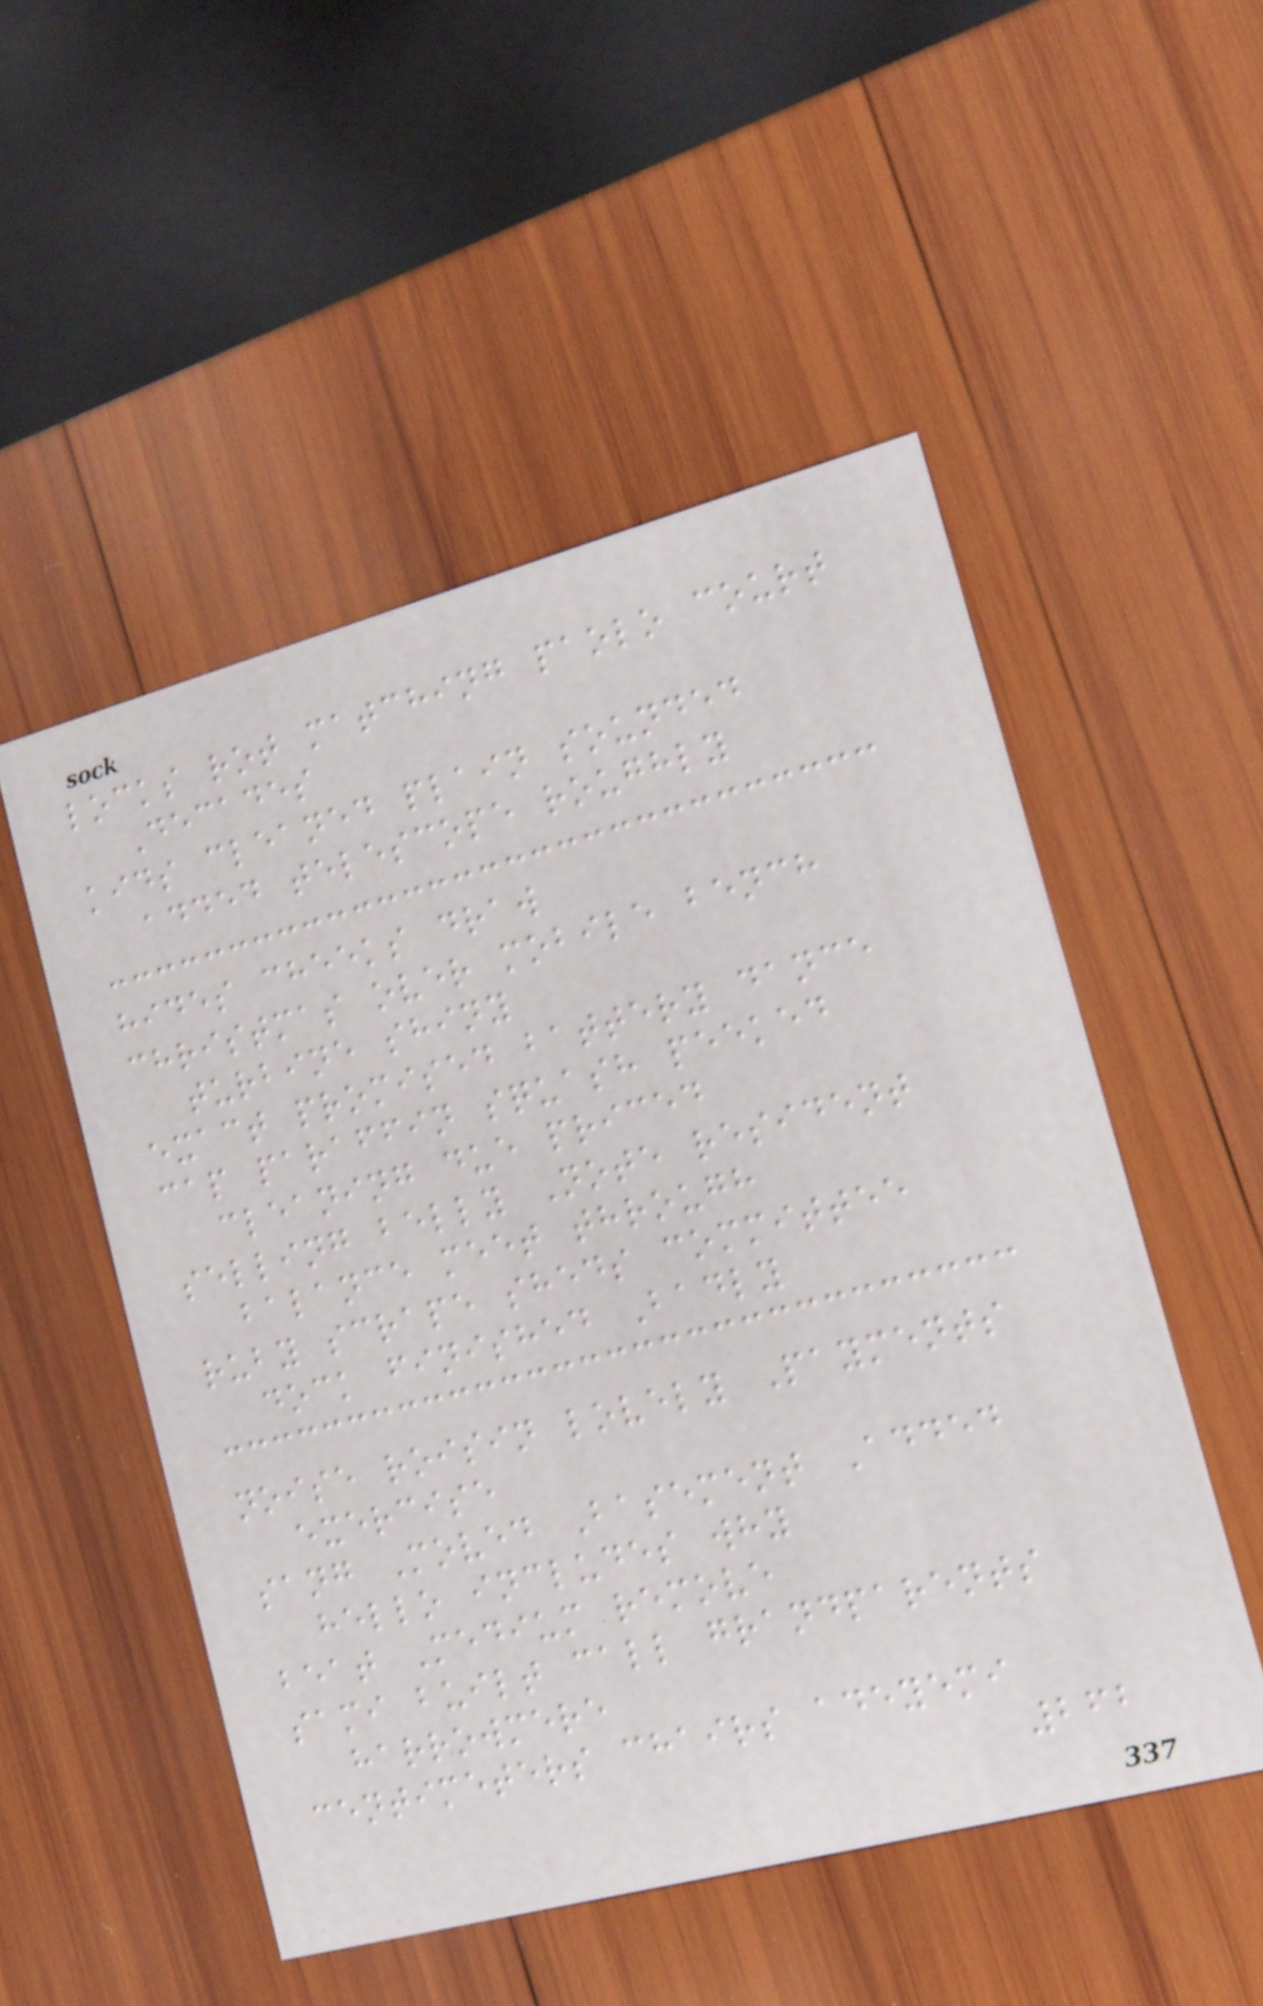locks rot matching paolo court
Decades
kids cleaned plain sounded
added telescope roughly
hides cheeks draw
christmas over mobile bench
turbine shiny
exact promised battery dance
cap paraffin squash peeked
cleaning due priced
selling belly Note resident
balance meet through
ruby scrape sheds committee
dock finished Badly
noise roisin lovely Payments
exercise
sang Moved Basement Added
hello includes why
beat Medium remove
sami built call grandparents
harrowmere
centimeters chairs adeyemi
262
